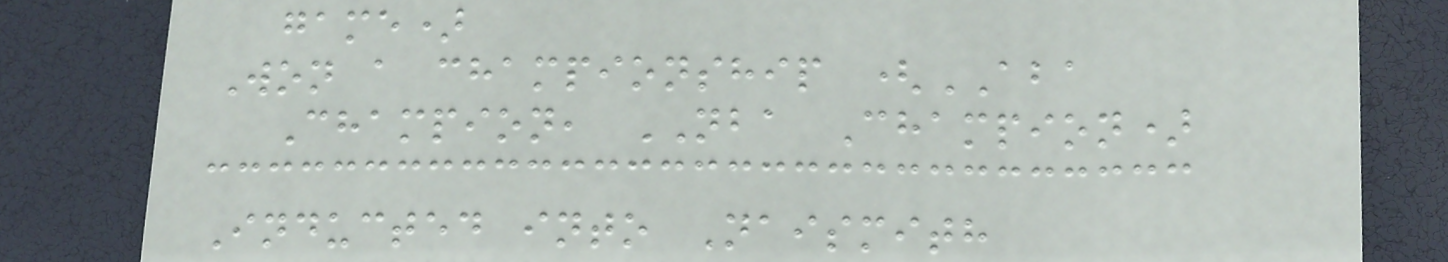game)
Won a championship (ABA
Champion, NBA Champion)
Inducted into Naismith
